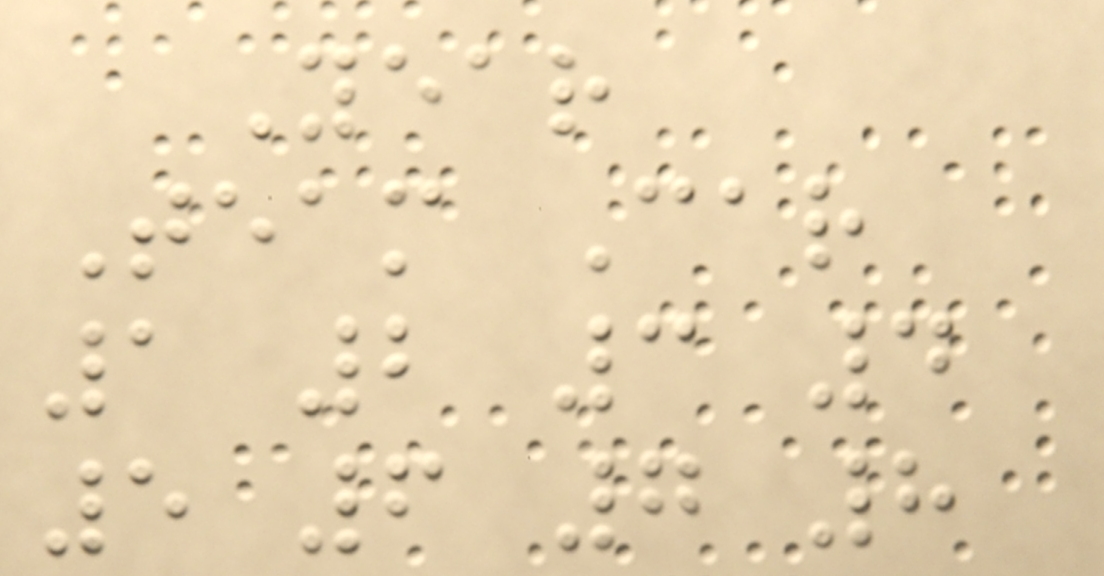Year
Team Car
1 2 3 4
5 6 7 8
